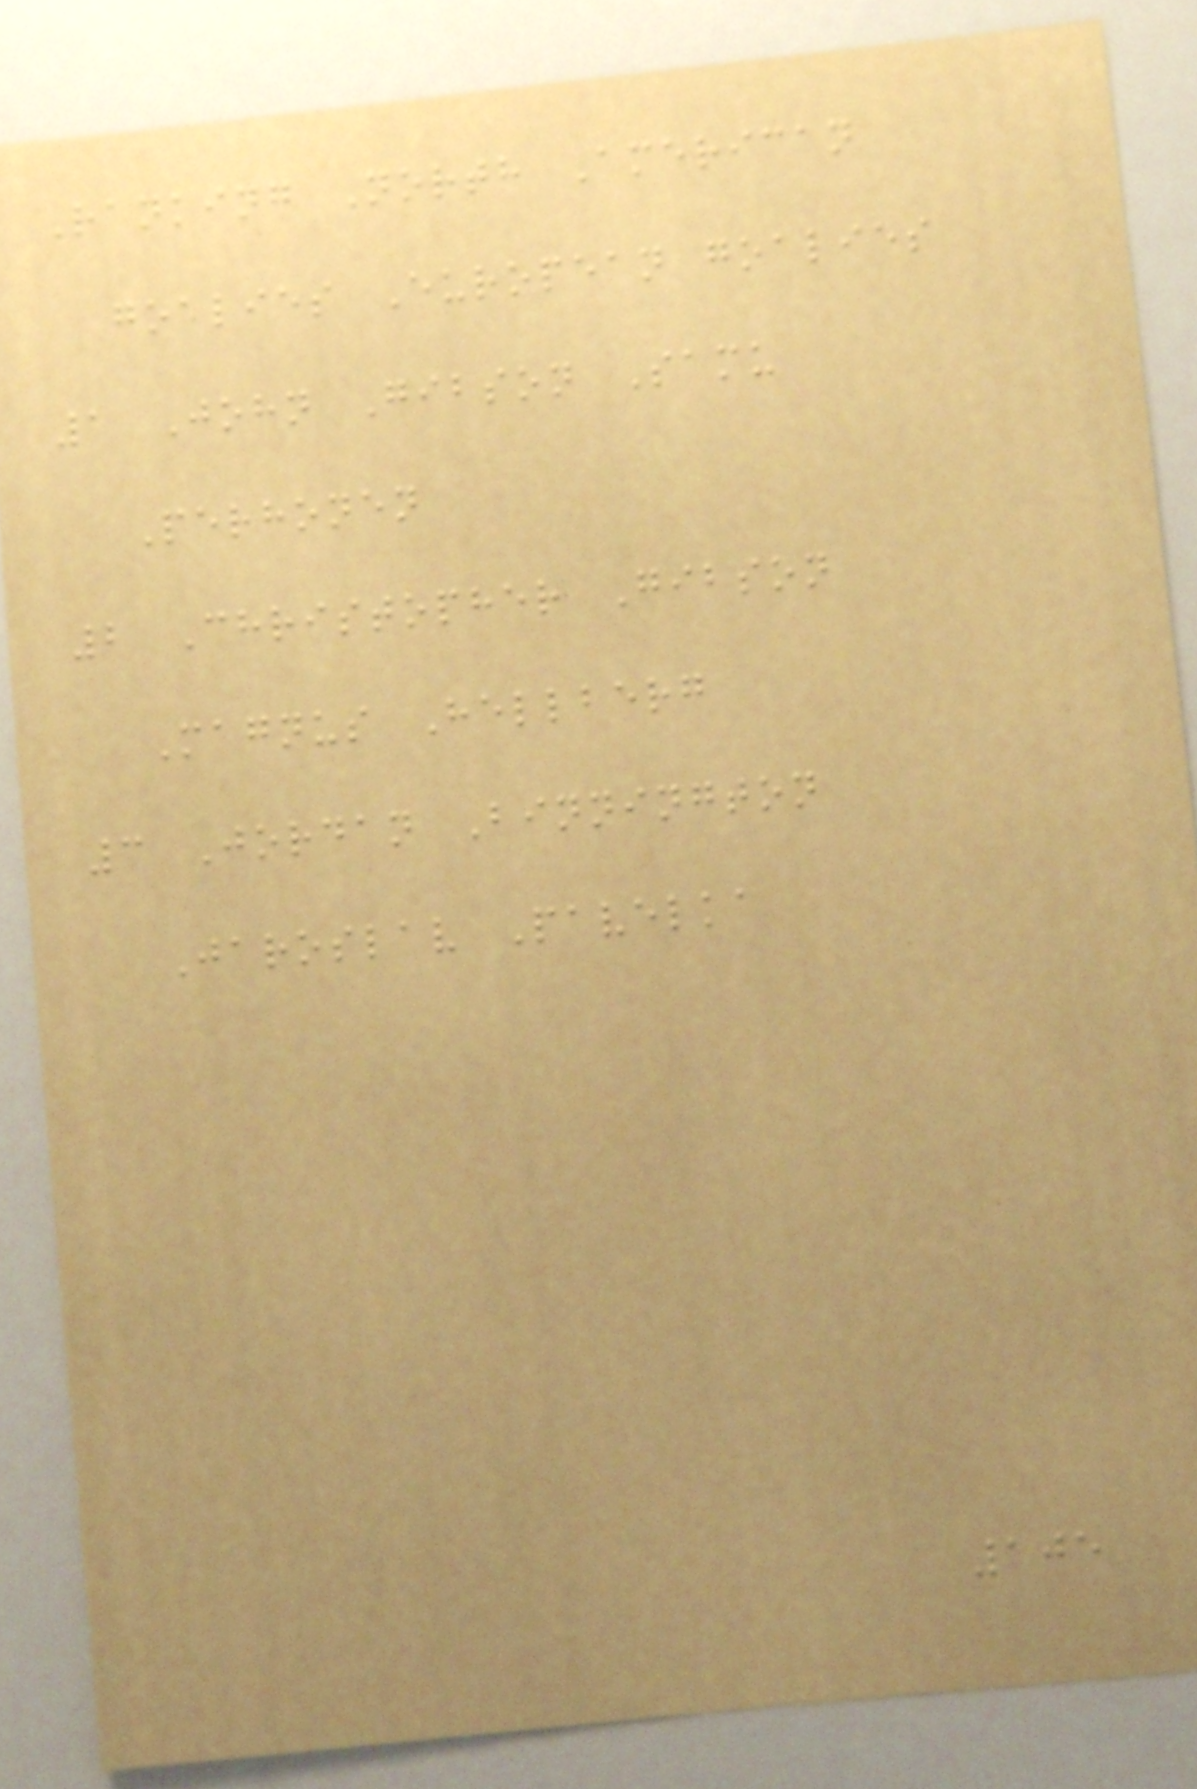Ranking North American
goalies European goalies
1 John Gibson Samu
Perhonen
2 Christopher Gibson
Magnus Hellberg
3 Jordan Binnington
Jaroslav Pavelka
105
